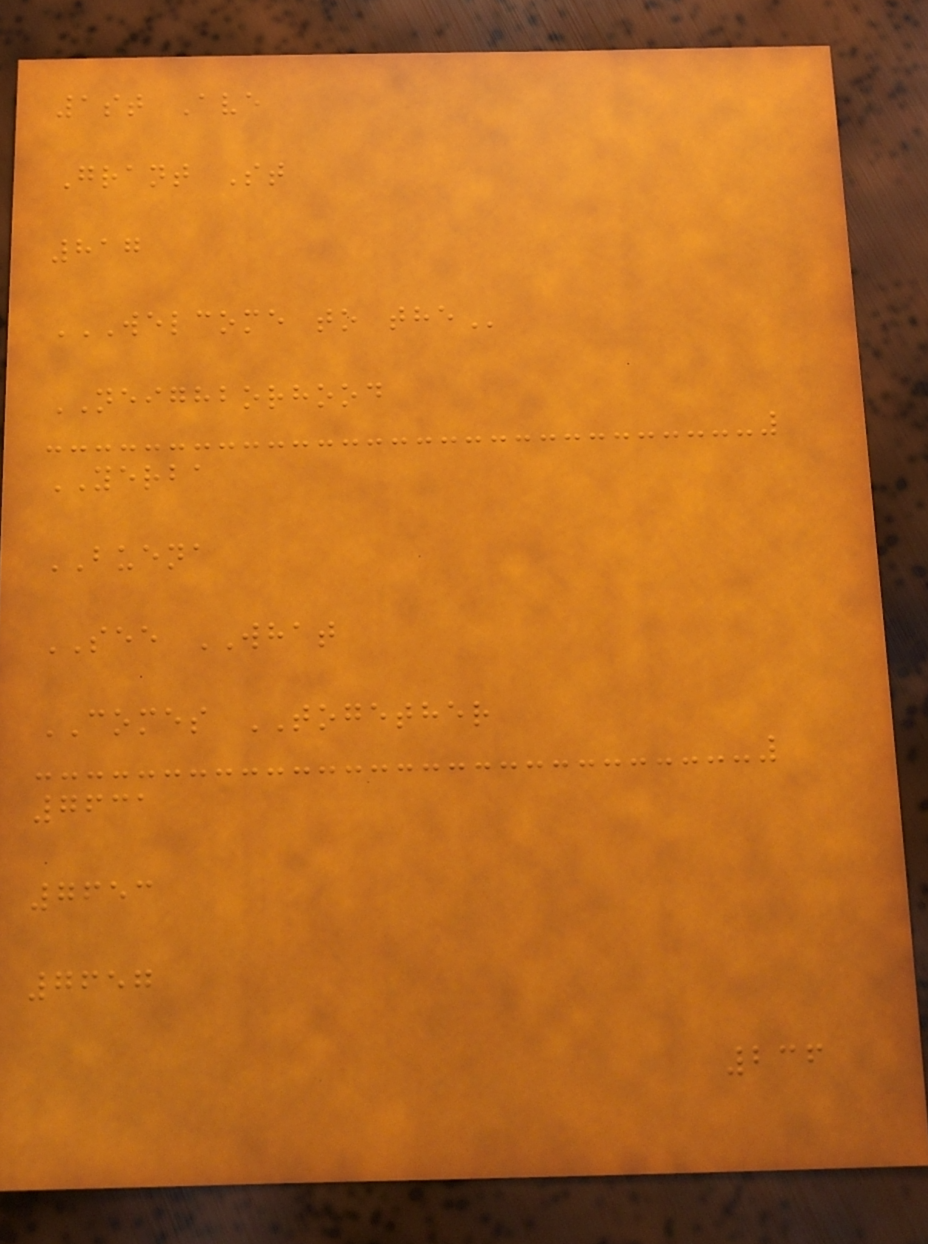1st Ave
Grant St
817
WELCOME TO THE
NEIGHBORHOOD
YERBA
BUENA
SEE WHAT
COMES TOGETHER
7631
7653
7657
236
